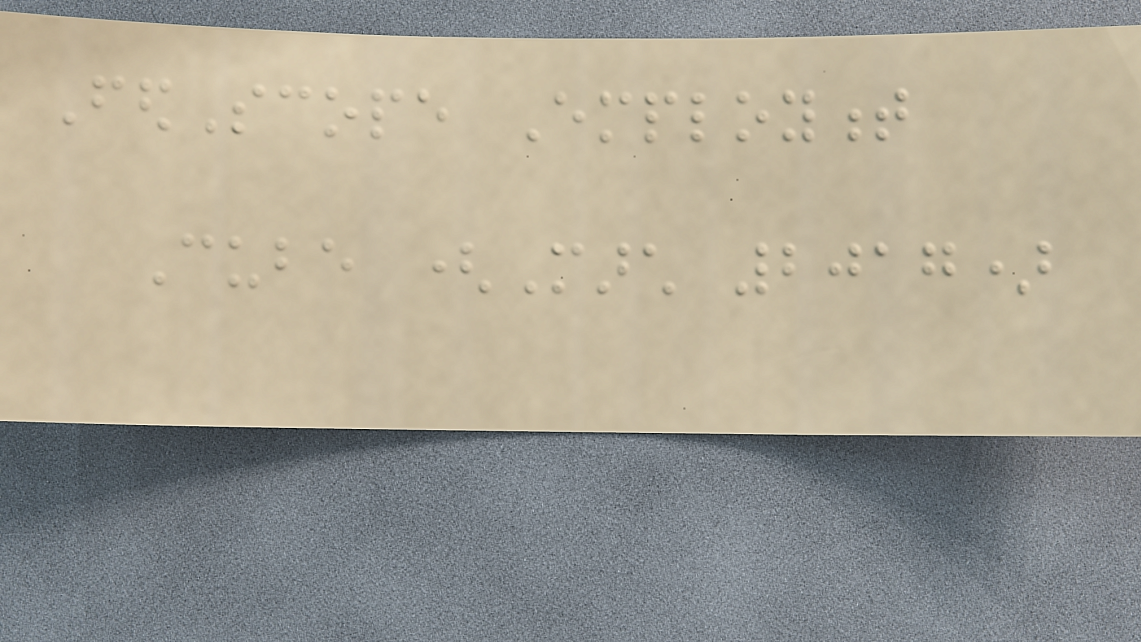FedScope Employment
Cube (March 2017)
